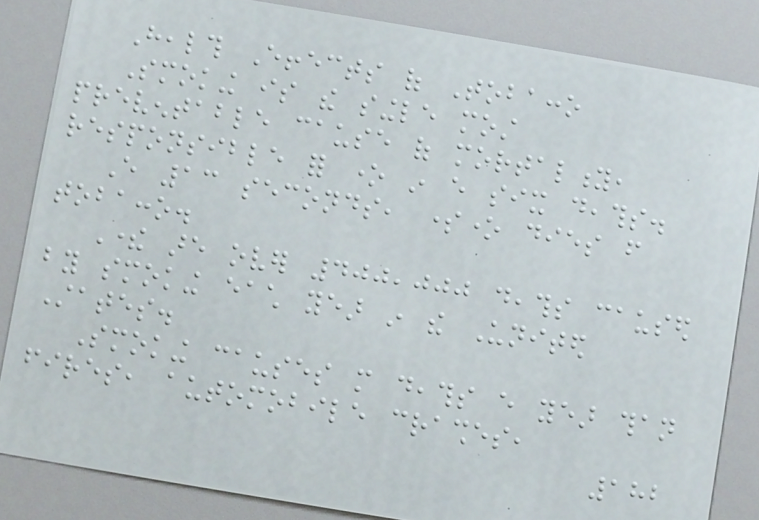Health Effects of Tobacco
Smoking is the single most
preventable cause of mortality,
responsible for one in every six deaths.
Every 13 seconds, someone dies from
tobacco.
There are over 400,000 deaths caused
by smoking each year in the United
States.
Smoking causes more deaths every year than
fires, automobile crashes,
182
